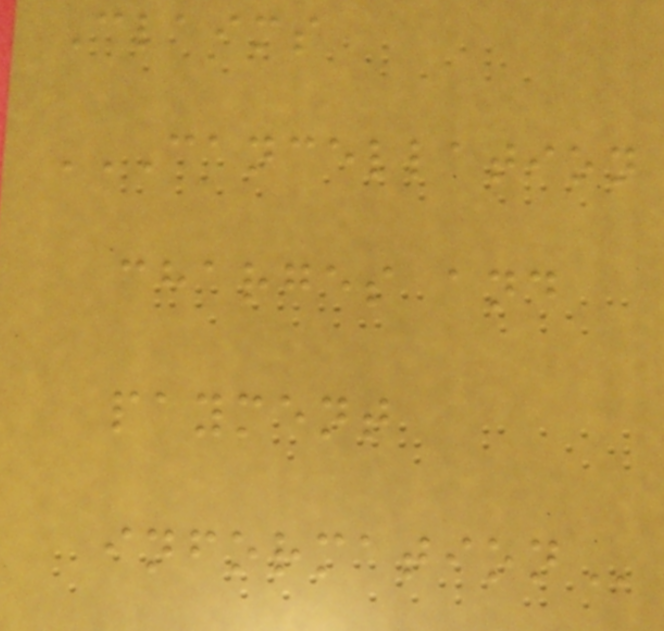Claims
CANCELLATION
CHARGES AND
PAYMENT
INFORMATION
